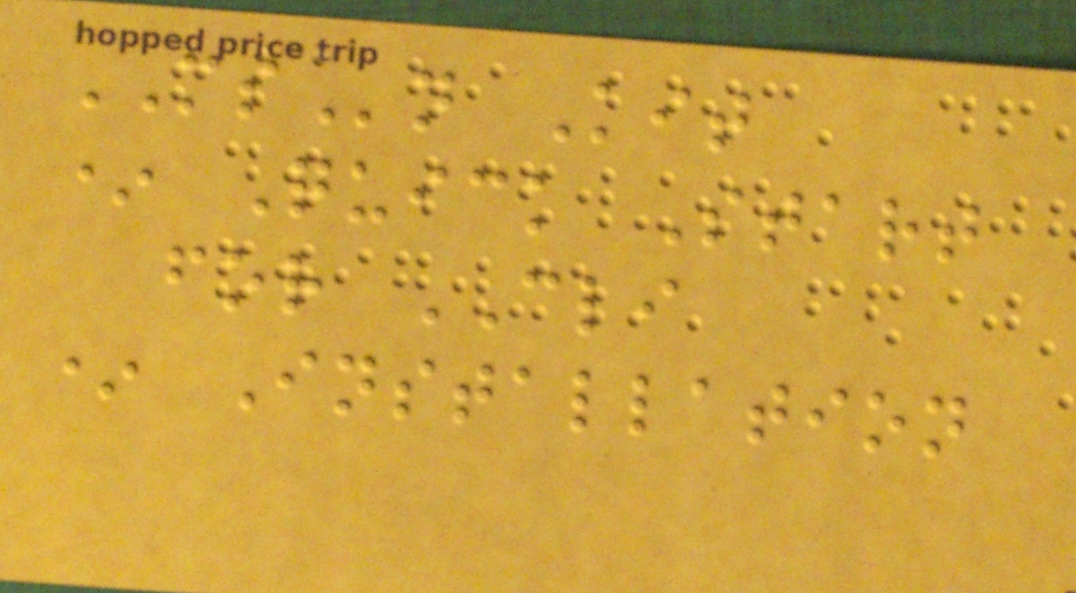MSn Kit
* Quick Start
for CLI
* Installation
